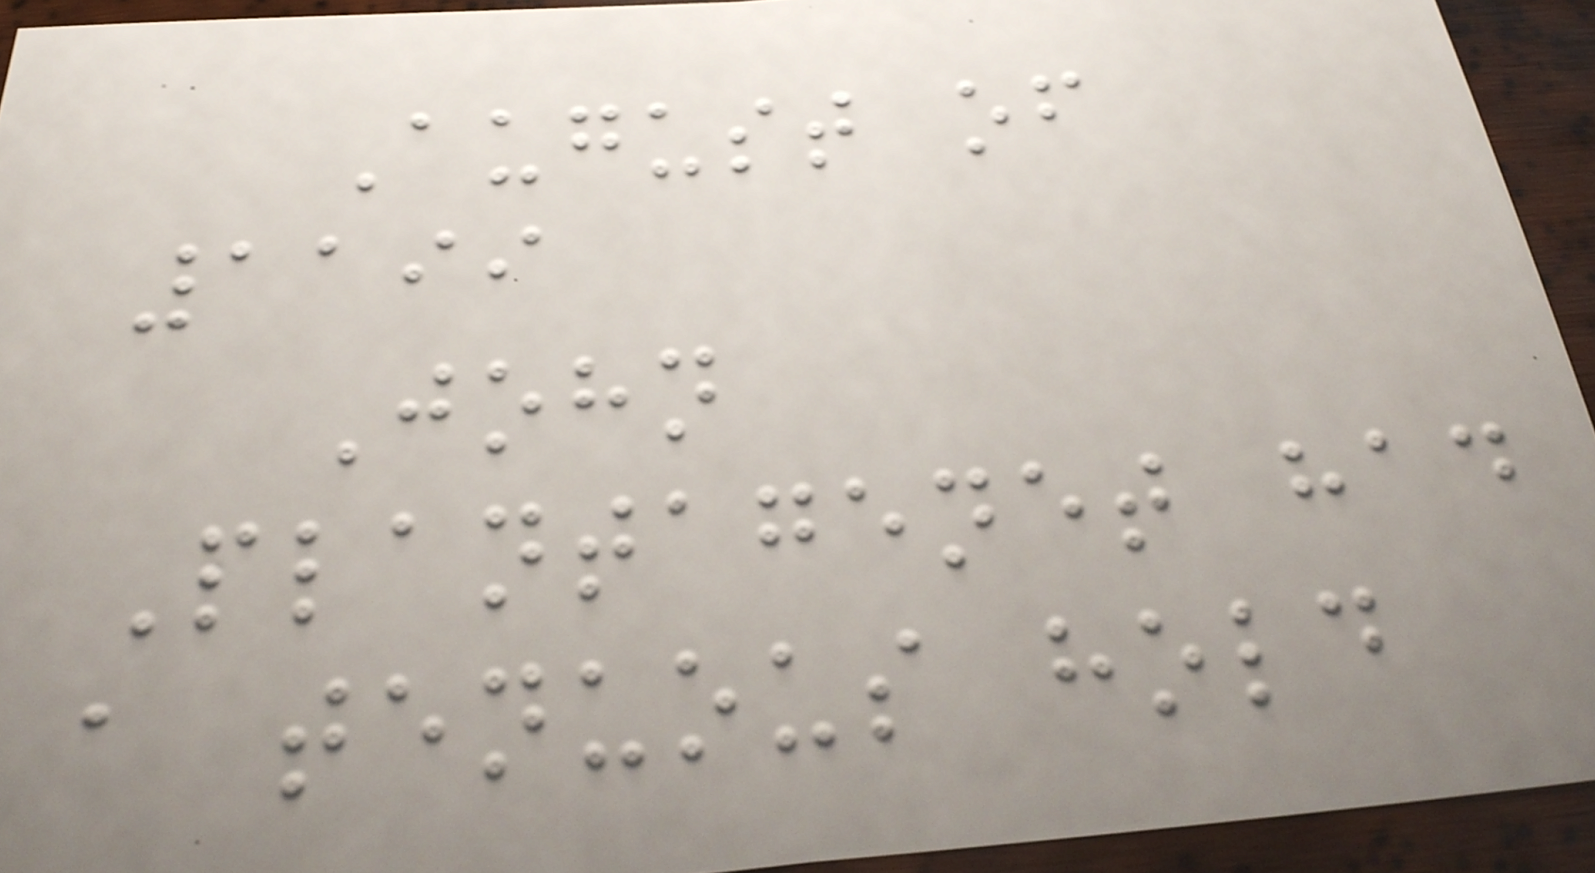August of
1199
John
Plantagenet had
a tenuous hold
